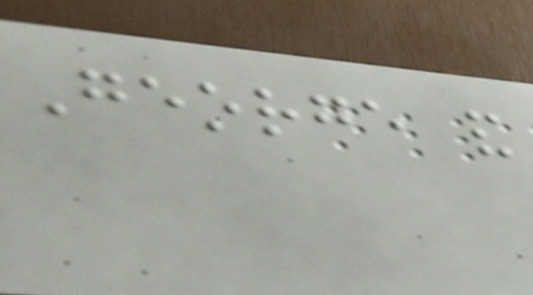George and
